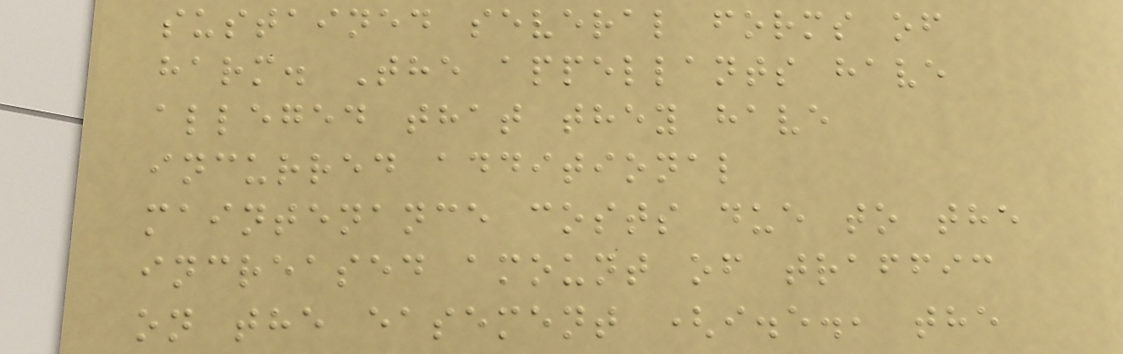sustained several forms of
harm. The appellants have
alleged that they have
incurred additional
maintenance costs due to the
increased amount of traffic
on the easement (i.e., the
